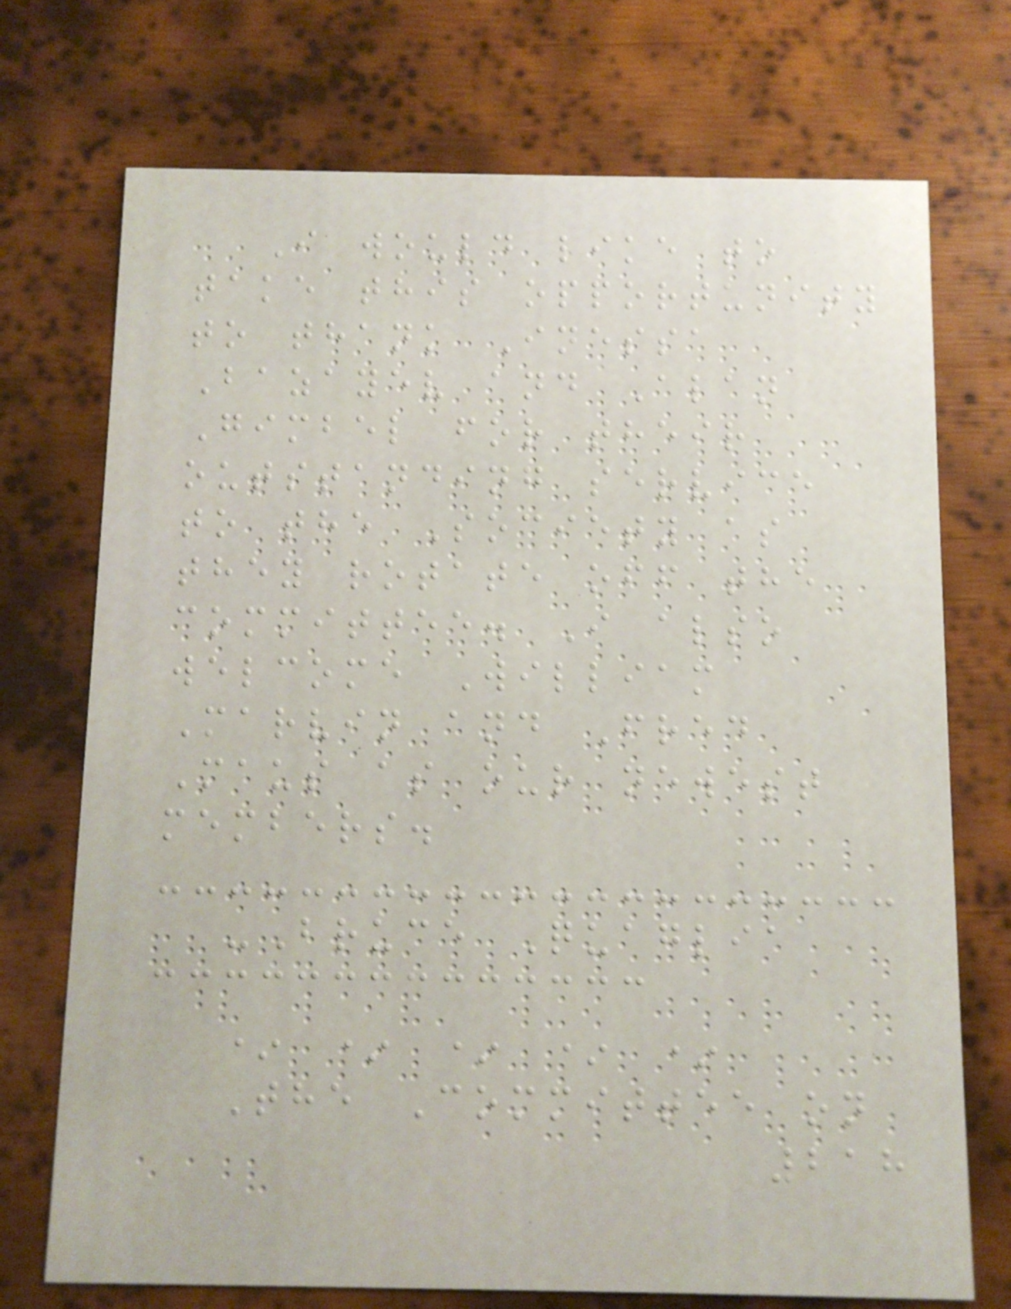I would like to
take this opportunity
to thank Inessa
Bazayev and Alan
Gimbel for their
outstanding service
to the Society as
they rotate off the
committee. I also
welcome William
Marvin and Fred
Maus as our newest
members.
-Bruce Quaglia
* * * * *
The Committee on
218
